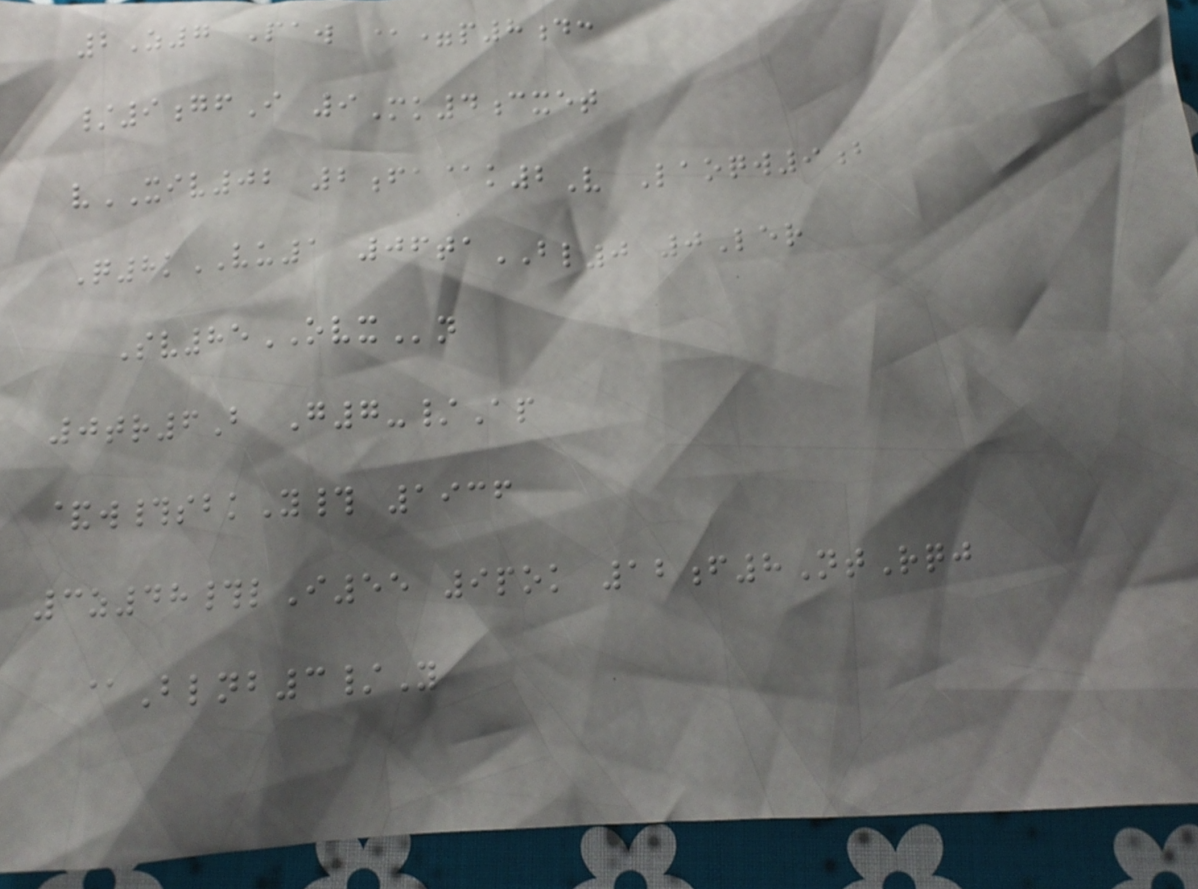2Z7 Paw @=p8dc
/9gfI 9Mk4cxet
vXIV02 2fa@k2V Laoqw9b
Q8kVU1 06taBL0 0Ler
Sv85OVXn
0tr6B G7-/Ap
&w#sbkY# 1936
3z48#lI55 9pok 12f8NtRqj
@Blnb3/Y
